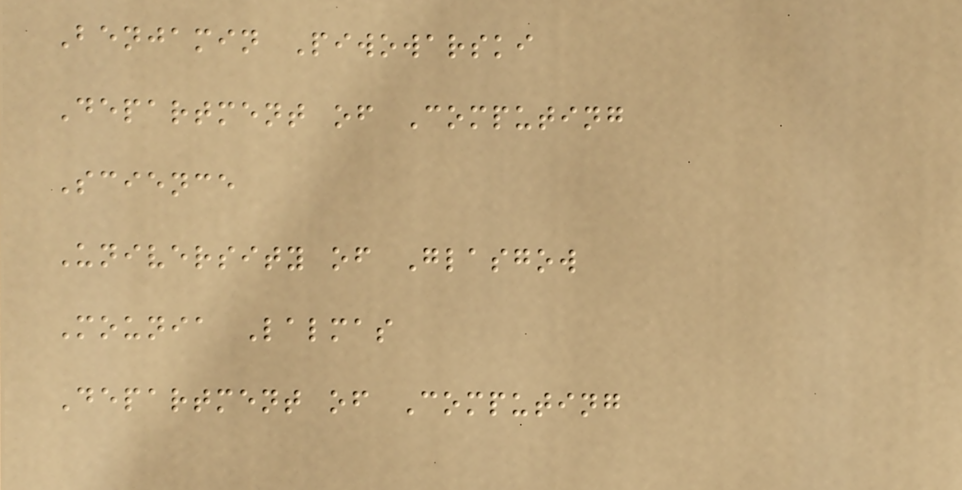Benjamin Piwowarski
Department of Computing
Science
University of Glasgow
Mounia Lalmas
Department of Computing
